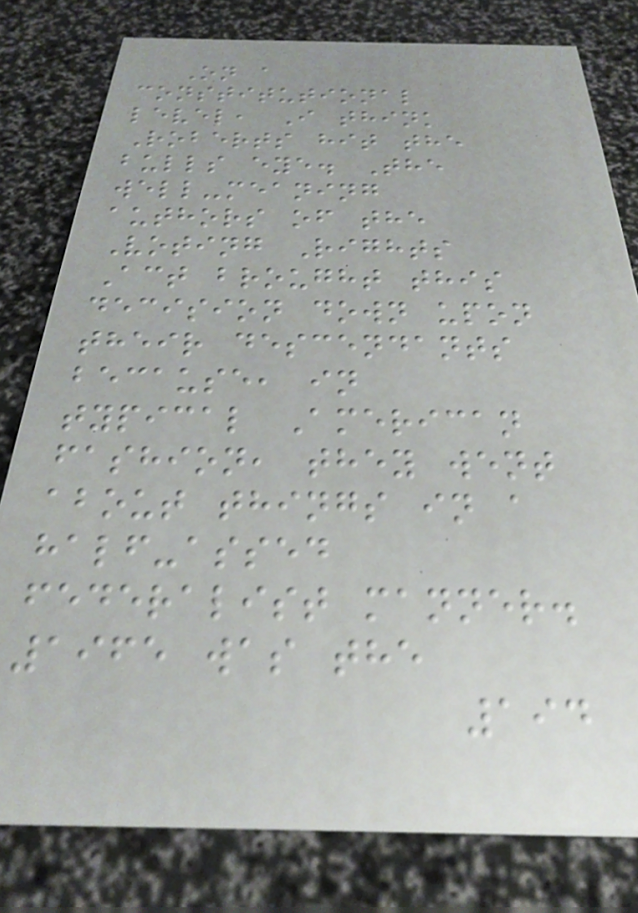On a
constitutional
level, I think
Roberts hit the
bulls eye. The
well-meaning
authors of the
Voting Rights
Act brought this
decision down upon
their descendants
because, in
typical American
fashion, they went
about things in a
half-assed
federalist manner.
1965 was the
194
